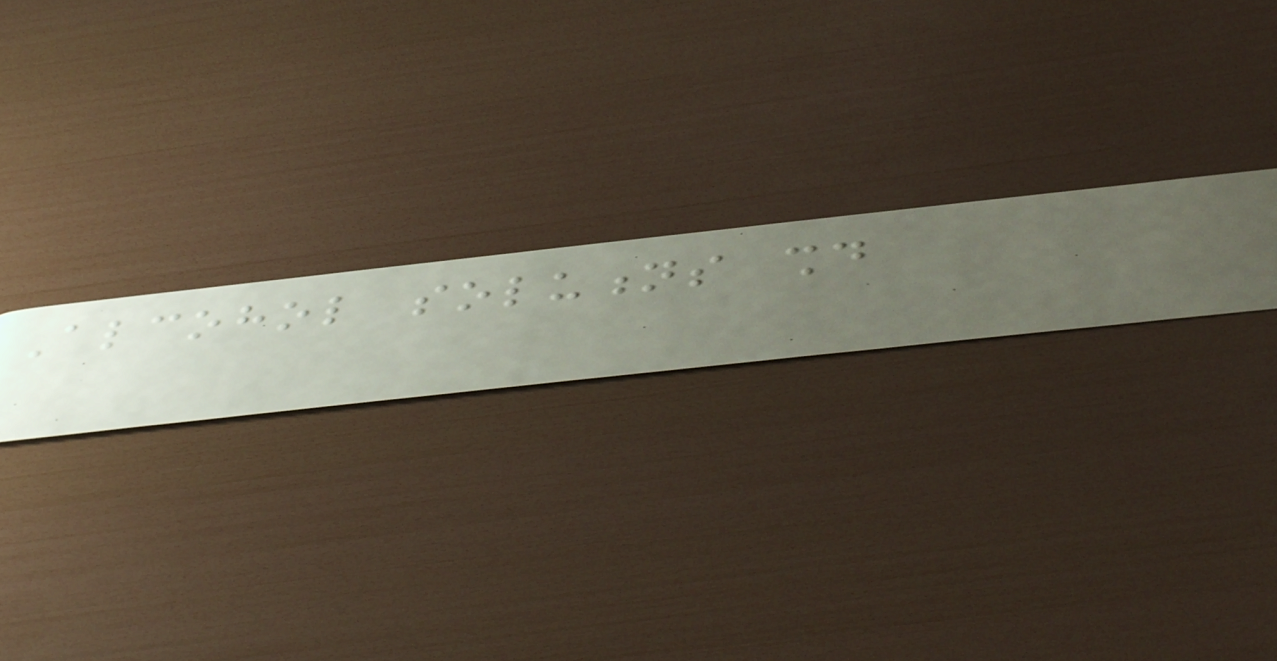Alcohol solutions should
